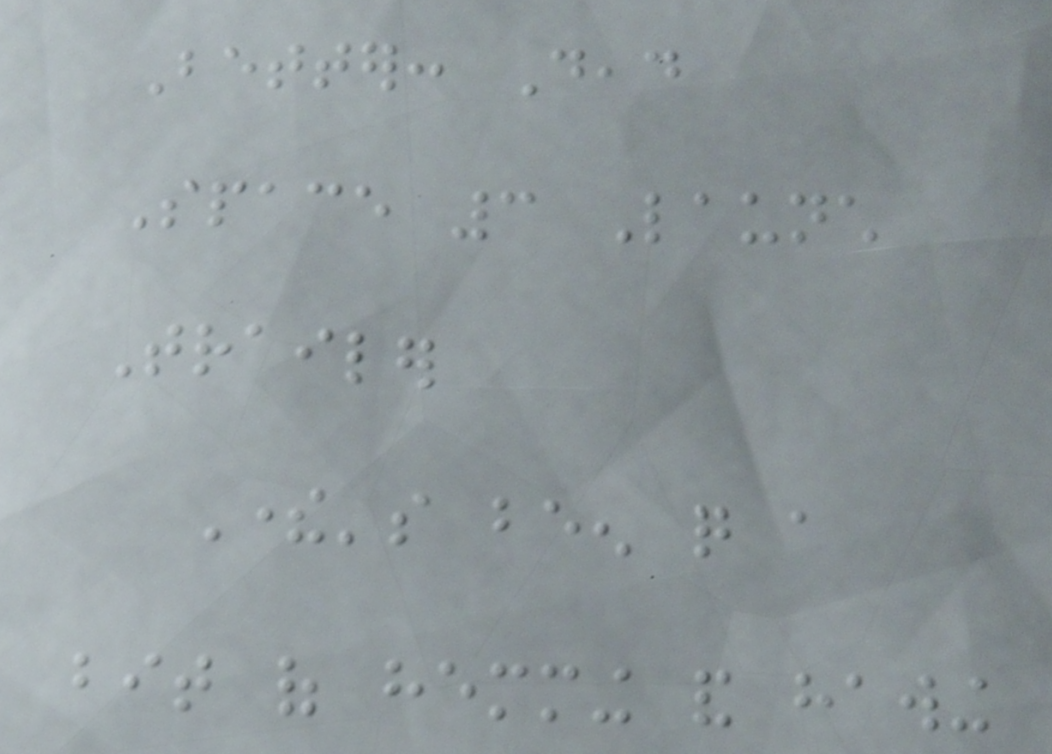Better: Dead
Space 3 Launch
Trailer
There's been quite a
bit of hemming and hawing
